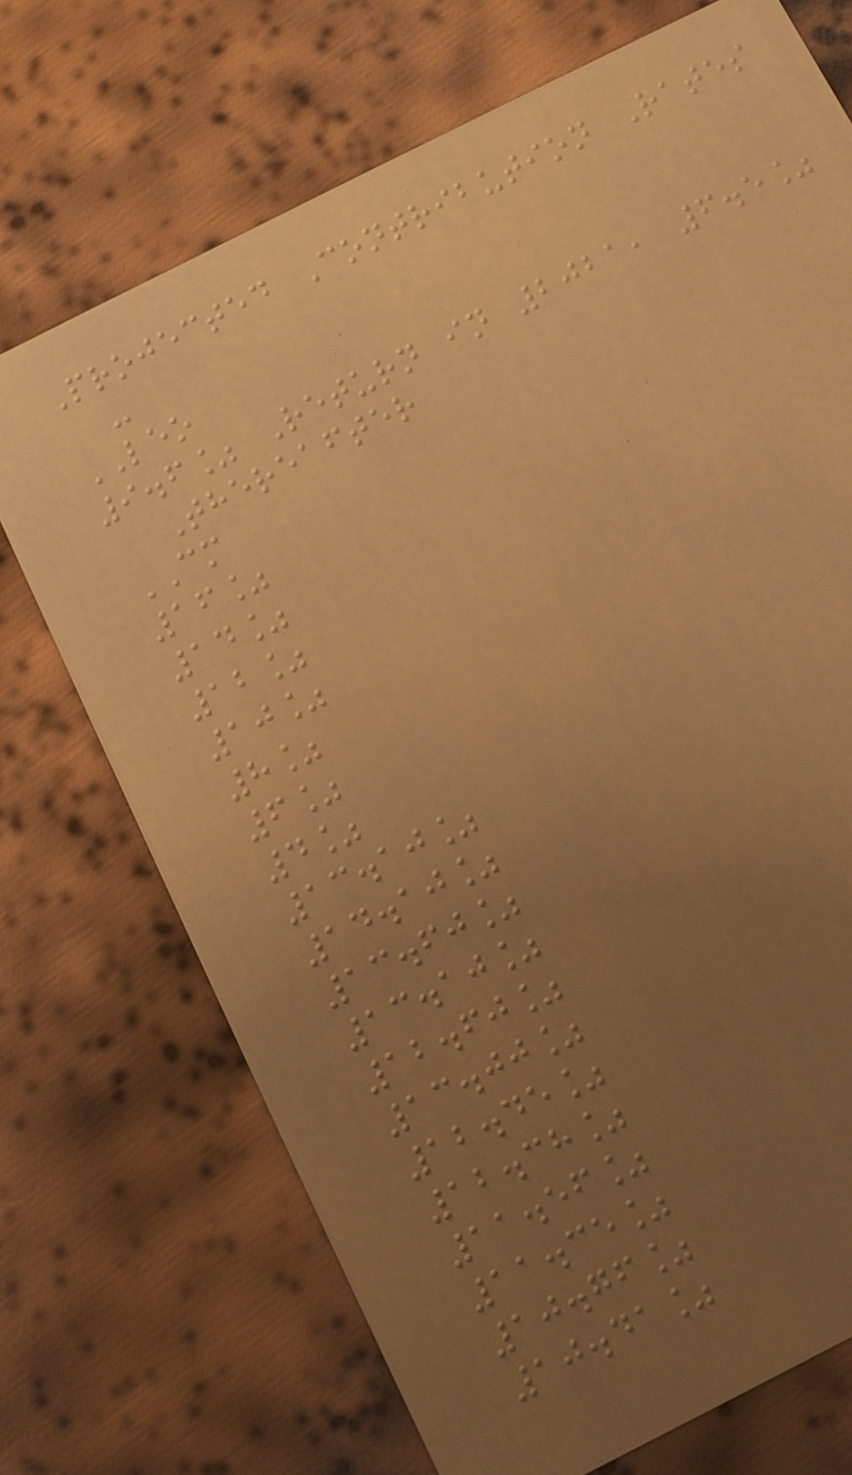Projected Contribution Rates
-
LEO
9.6% Return in 2021, 6.5%
Thereafter
CM
16%
14%
12%
10%
8%
6%
4%
13.10%
14.10%
13.60%
13.10%
12.60%
13.00%
12.45%
12.38%
11.56%
11.35%
10.76%
10.41%
